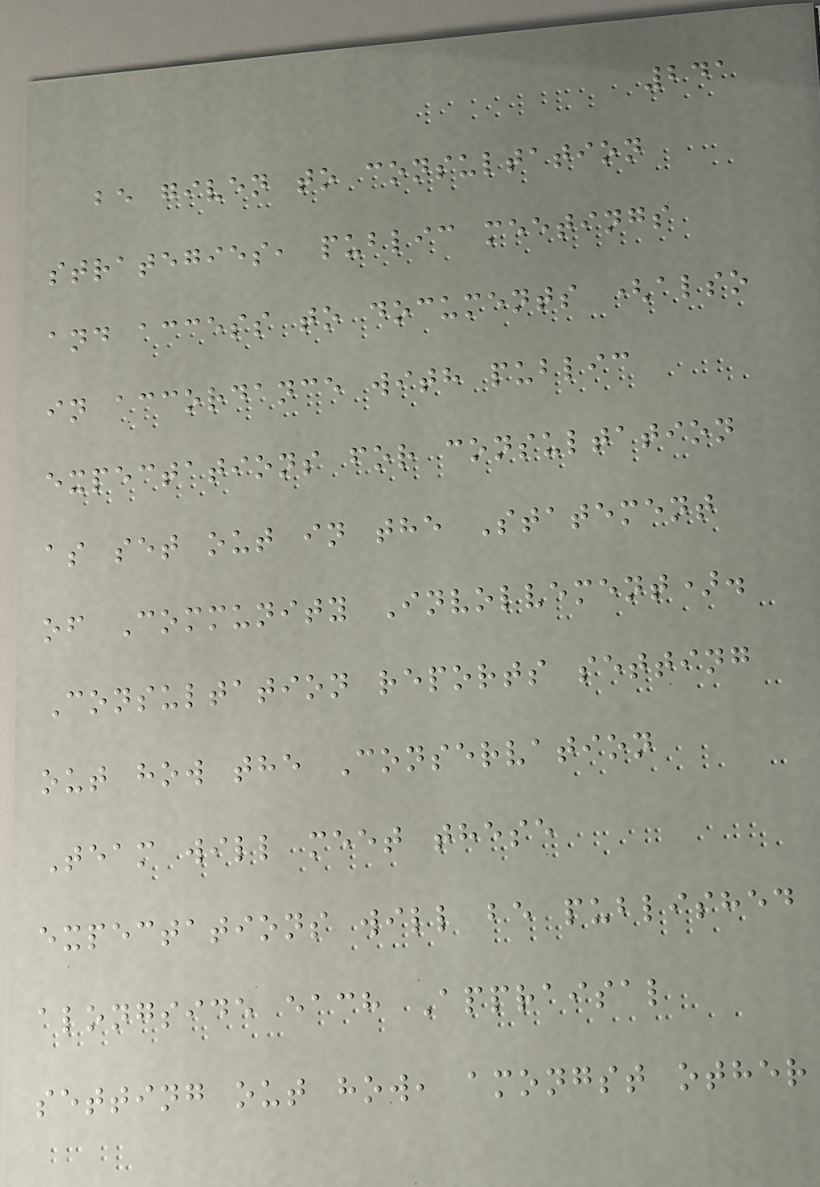241
be given to consultation
strategies, public meetings
and access to documents (also
in accordance with public
expectations for consultation
as set out in the Statement
of Community Involvement).
Consultation reports setting
out how the Conservation
Team will meet these
expectations will be published
alongside each Appraisal
setting out how, amongst other
